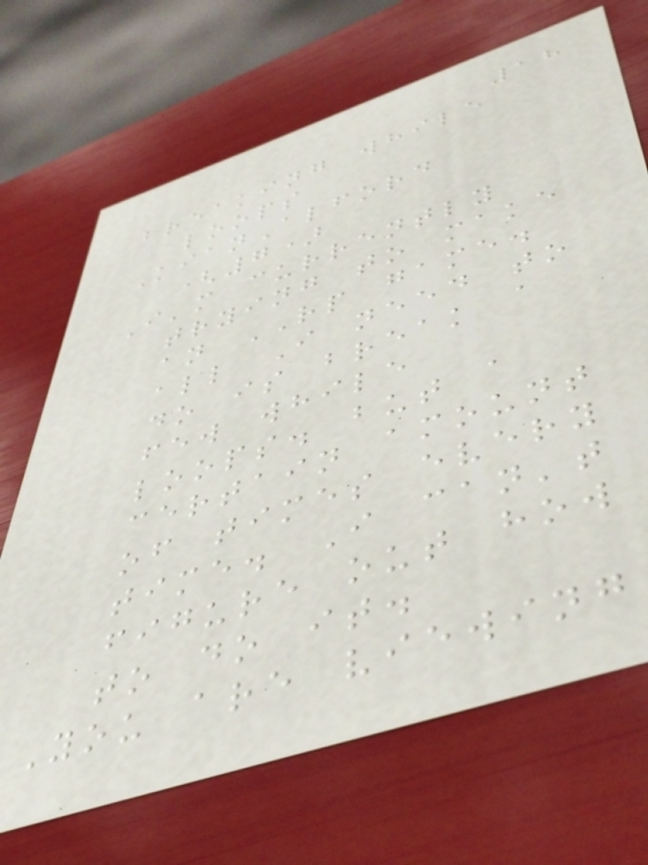18
breaking while
loops
KianAlford
(7)
I'm currently
trying to make
an RP game.
all I need to
do is break a
few while
loops. but a
certain amount
of times every
time. I can't
figure out how
to do it.
You are viewing
